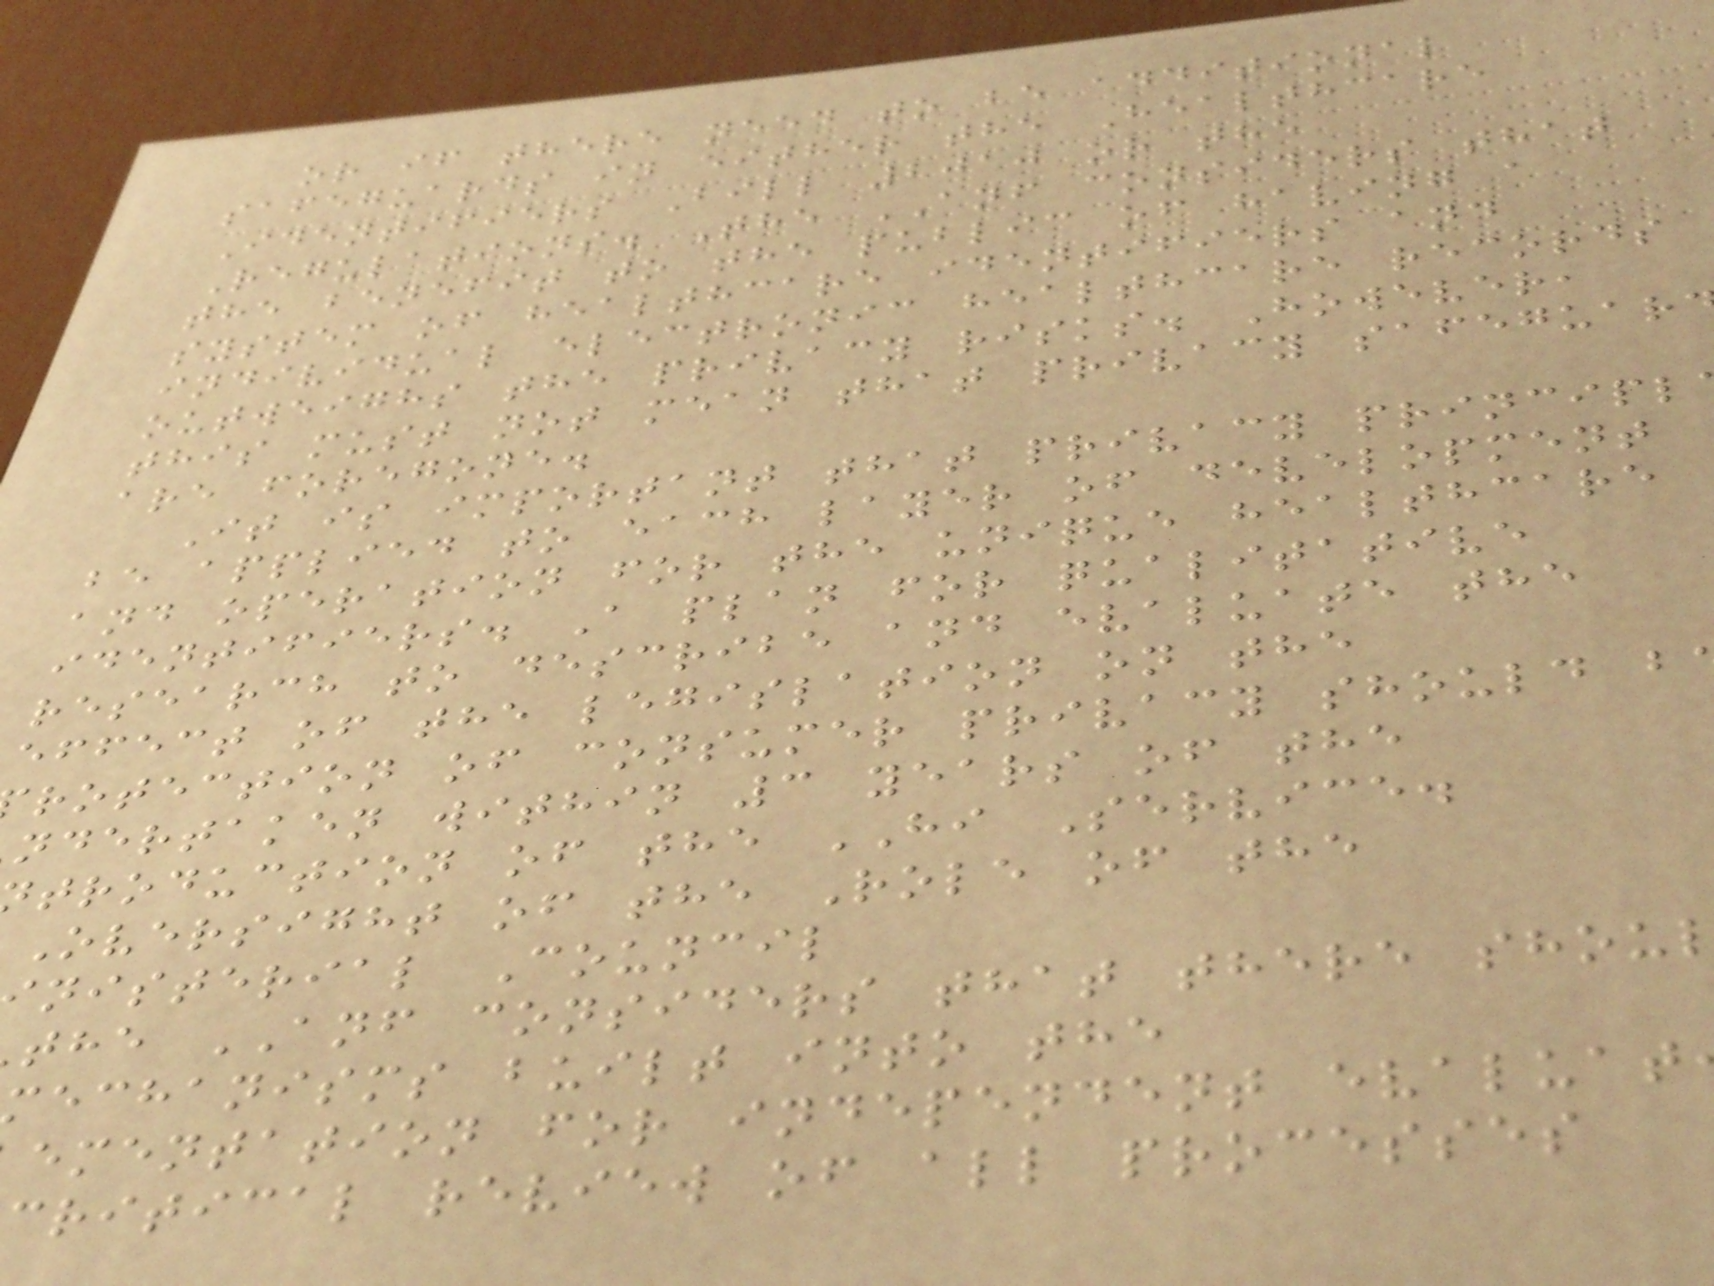or if there need to be additional
safeguards in either the Healthcare
Identifiers Bill 2010 or the
Regulations. The ANF considers that
the benefit to the public of having a
system of healthcare identifiers and
individual electronic healthcare records
outweighs the privacy risks. However,
this must not mean that privacy safeguar
are foregone.
It is important that privacy principl
be applied to each layer of development
and operation for the unique healthcare
identifiers. A plan for qualitative
research to describe and evaluate the
effect of the legislation on the
rotection of consumer privacy should b
ndertaken within 3 years of the
troduction of the HI Service.
Oversight of the Role of the
nisterial Council
the ANF considers that there shou
echanisms built into the
ementation for independent evaluat
critical review of all processes
